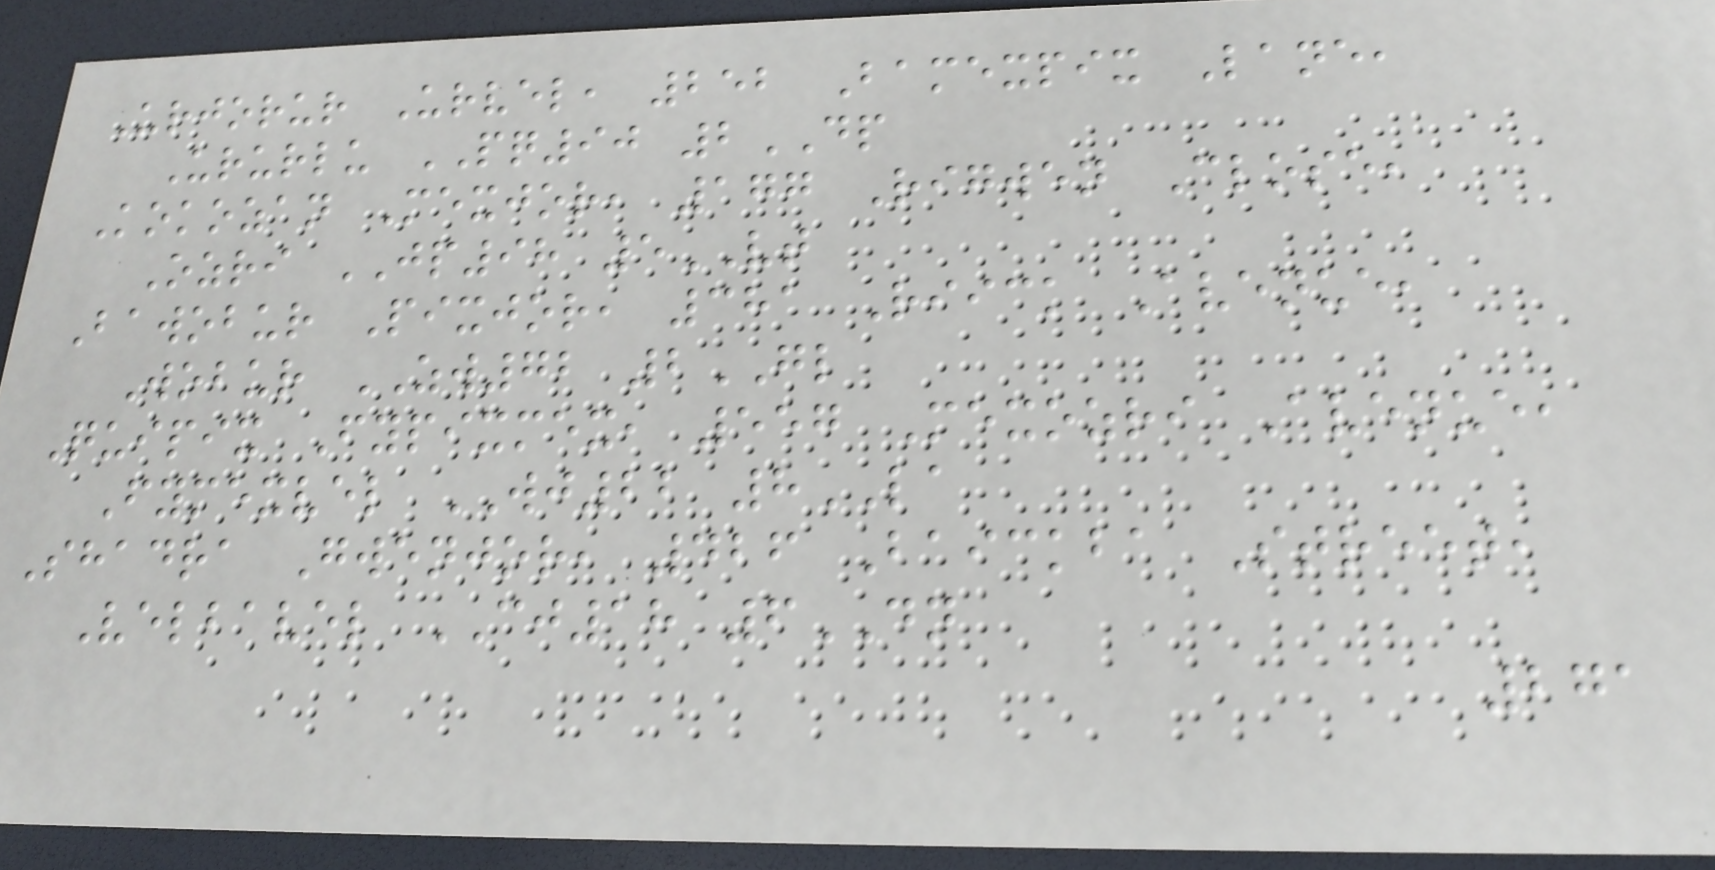Urjorur Urvel, 252 Bamexpix Lane,
Ururlu PQ90 2DP
Kokozan Mexjor, 177 Rigwen Close,
Ozri JP98 5VT
Bawobur Pixjor, 381 Riick Avenue,
Wobur ZW72 2GL
Quipix Fypixmex, 557 Mexozri Avenue,
Fymexvel WJ22 8LA
Shadra Gwenjor, 426 Baickba Street,
Velbavel CJ18 6DN
271
